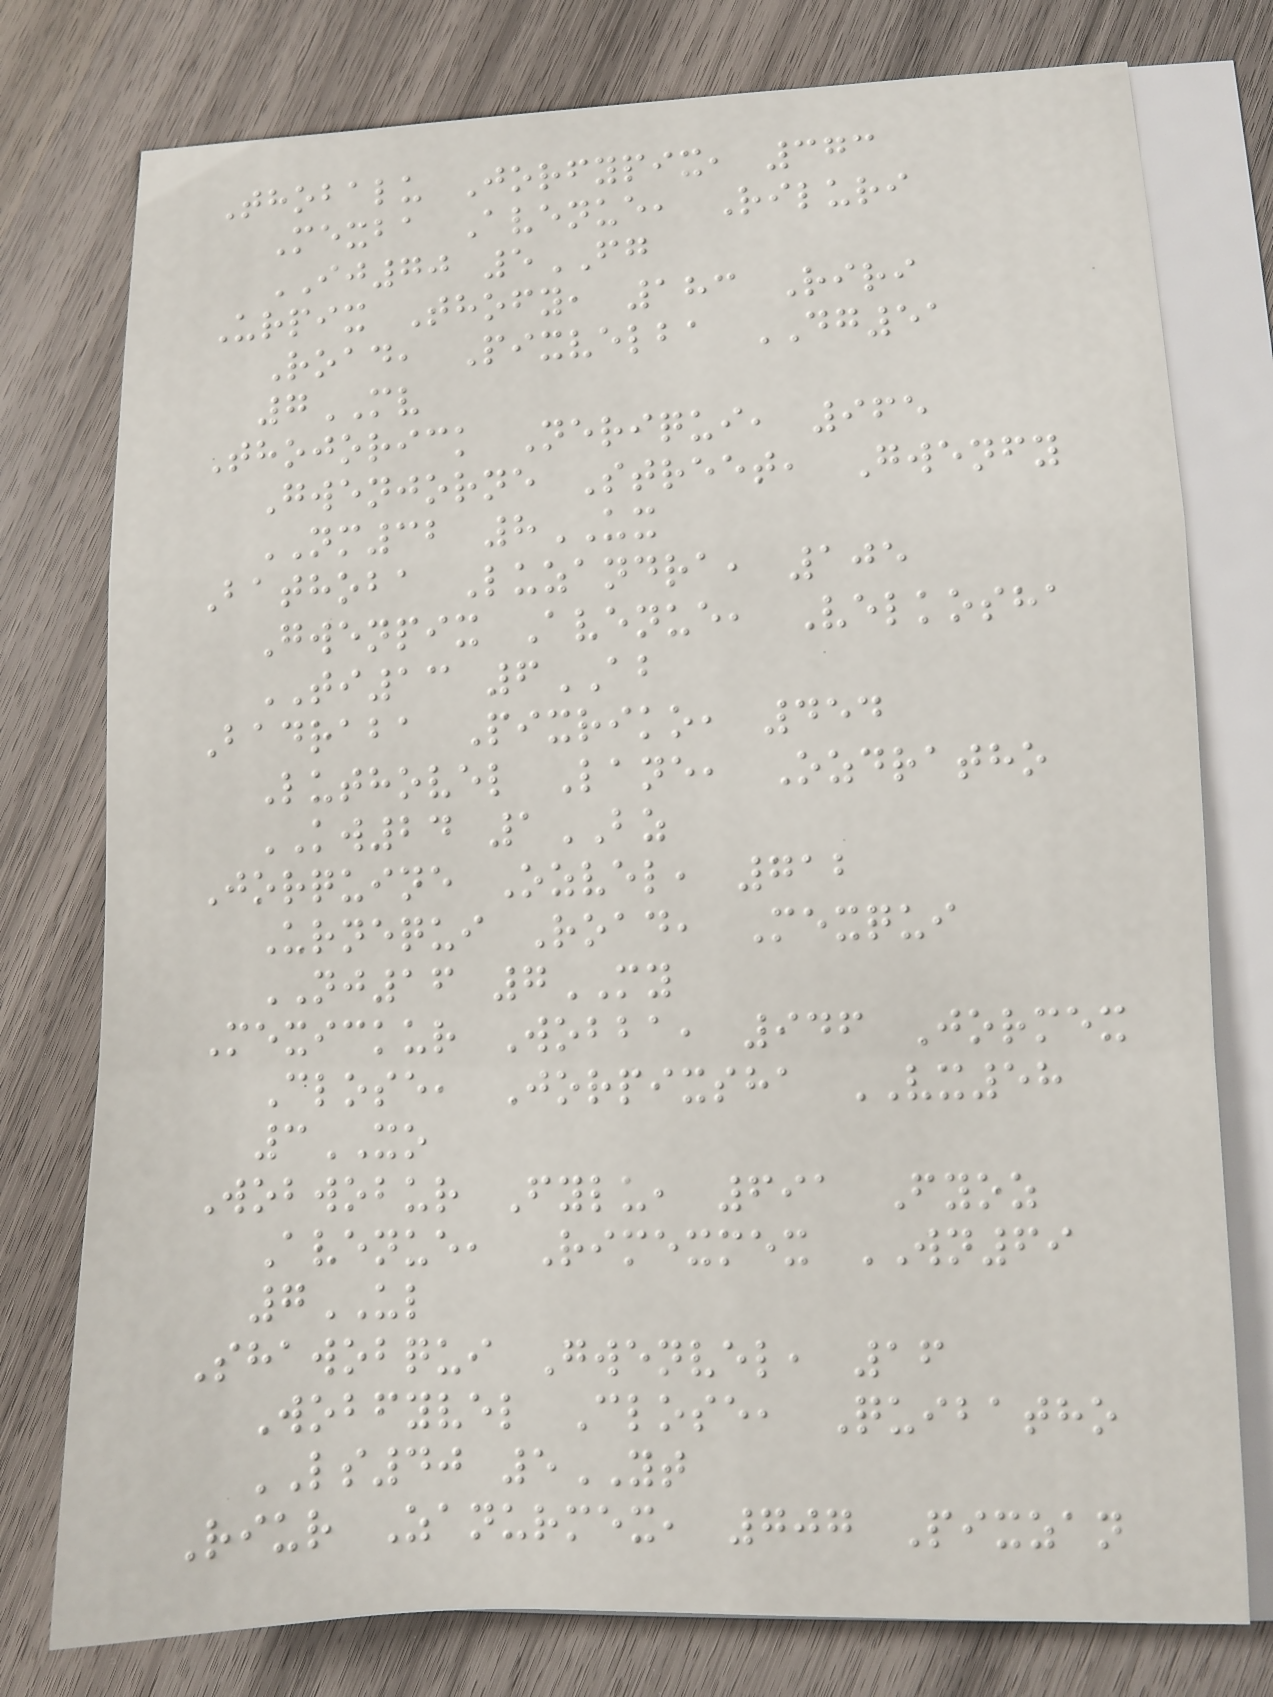Thobalu Jorfypix, 373
Mexba Avenue, Riluri
IJ70 5FG
Urpix Thofy, 183 Riri
Road, Pixvelba DG51
7MV
Thojorick Neriqui, 965
Gwenjorne Street, Gwenfy
NM32 8UX
Bathoba Luzandra, 105
Gwenpix Avenue, Velkosha
TI13 6AB
Badraba Pixriko, 454
Luthovel Lane, Ozdratho
KW24 1BZ
Jorquine Ozvel, 712
Urnequi Road, Mexqui
NJ16 7MY
Mexickur Wobba, 946 Jormex
Close, Jorpixsha VX58
3XO
Wobwobur Fylu, 691 Fyoz
Avenue, Rimexmex WN69
7UL
Shawobqui Gwenvel, 16
Wobfyvel Close, Quibatho
LS40 5YT
Riur Zanurmex, 707 Pixzan
